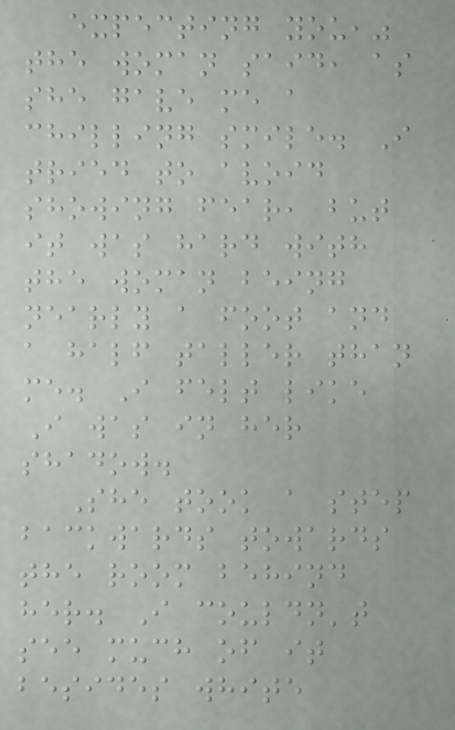expecting you,"
the woman said, as
she gave me a
chilling smile. I
tried to avoid
showing fear, but
it was hard with
the woman being
nearly a foot and
a half taller than
me. I felt like
I was in her
shadow.
She took a step
backwards towards
the room behind
her. I couldn't
see much of it
besides white
